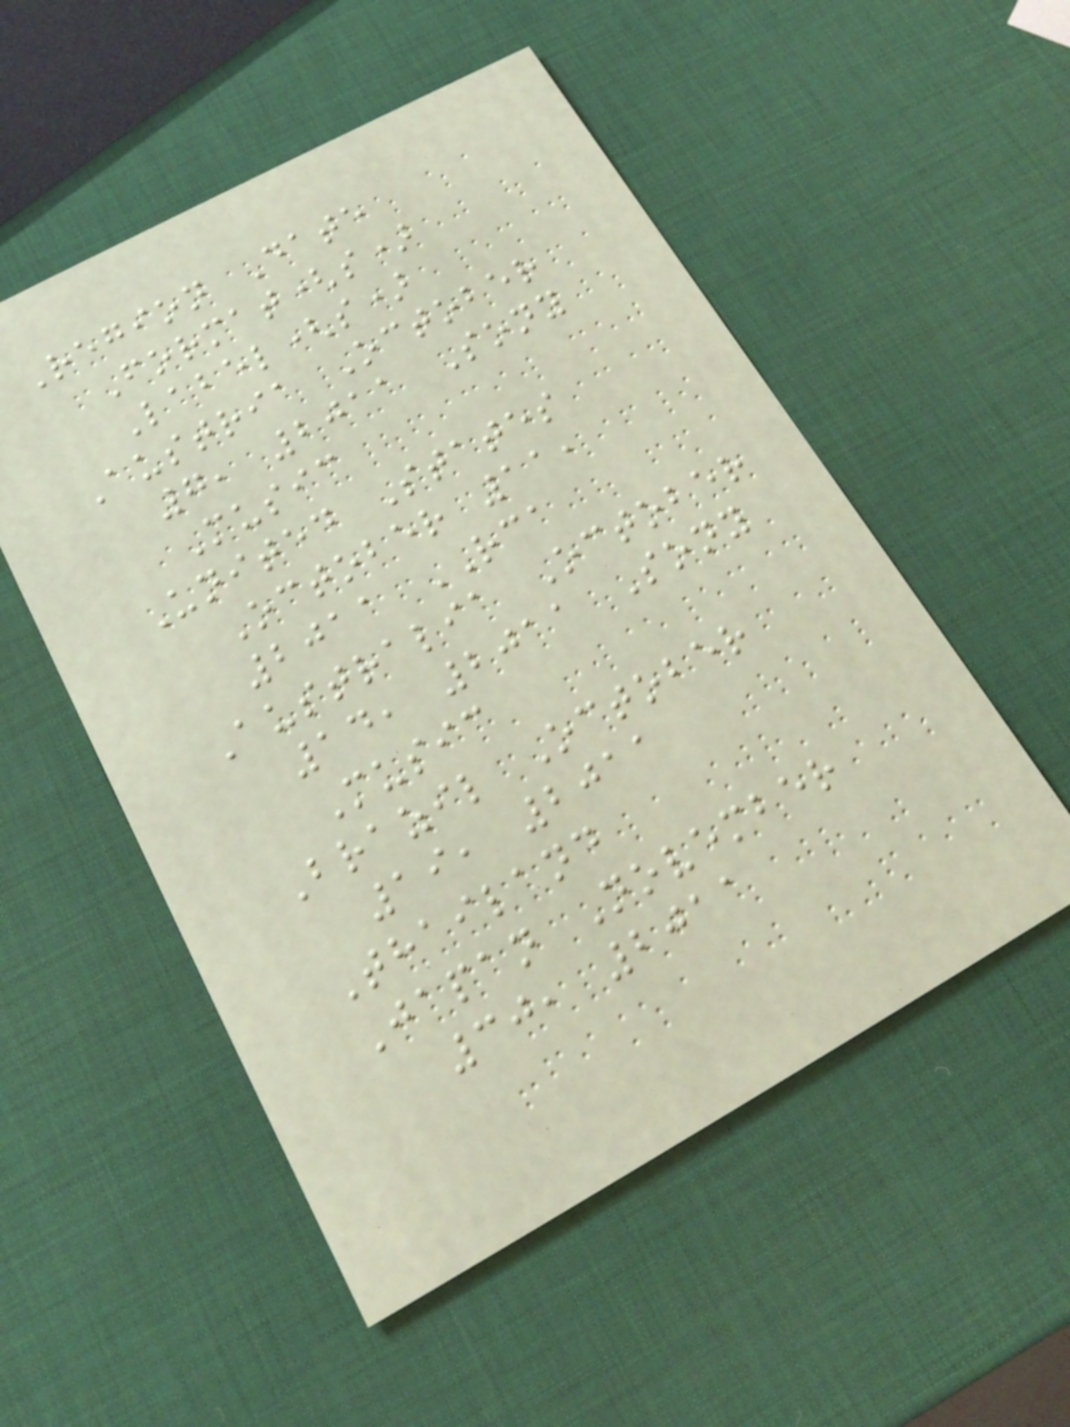Region Date
Format(s)
Label(s)
Austria October
7, 2011 Sony
Music
United States
October 11,
2011 RCA
Australia October
14, 2011 Sony
Music
Brazil October
19, 2011
Thailand
Japan November
30, 2011
